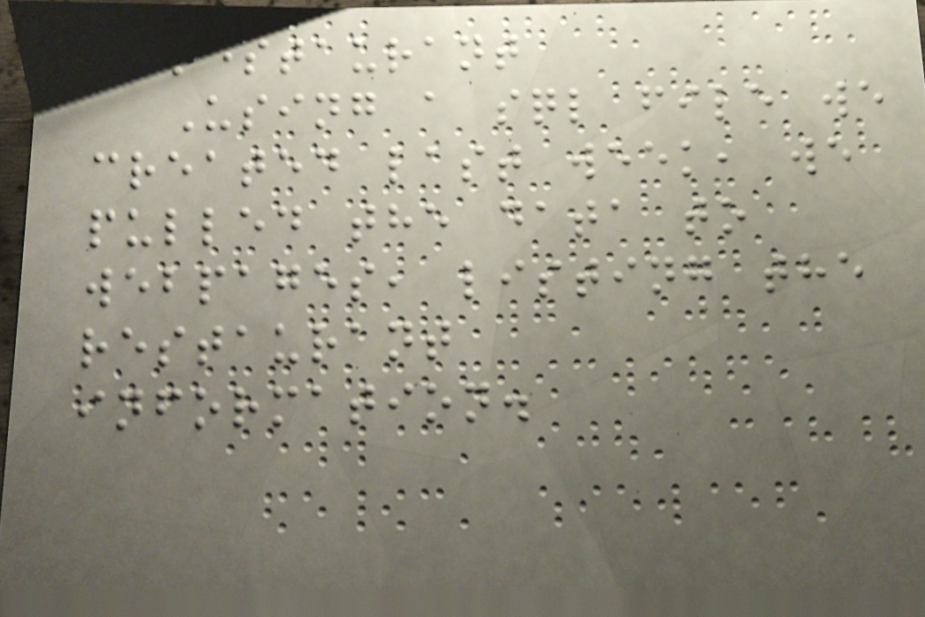restaurant
Using a sql file we
created last week, we
pulled the data to
webpages, listing the
restaurant
information.
